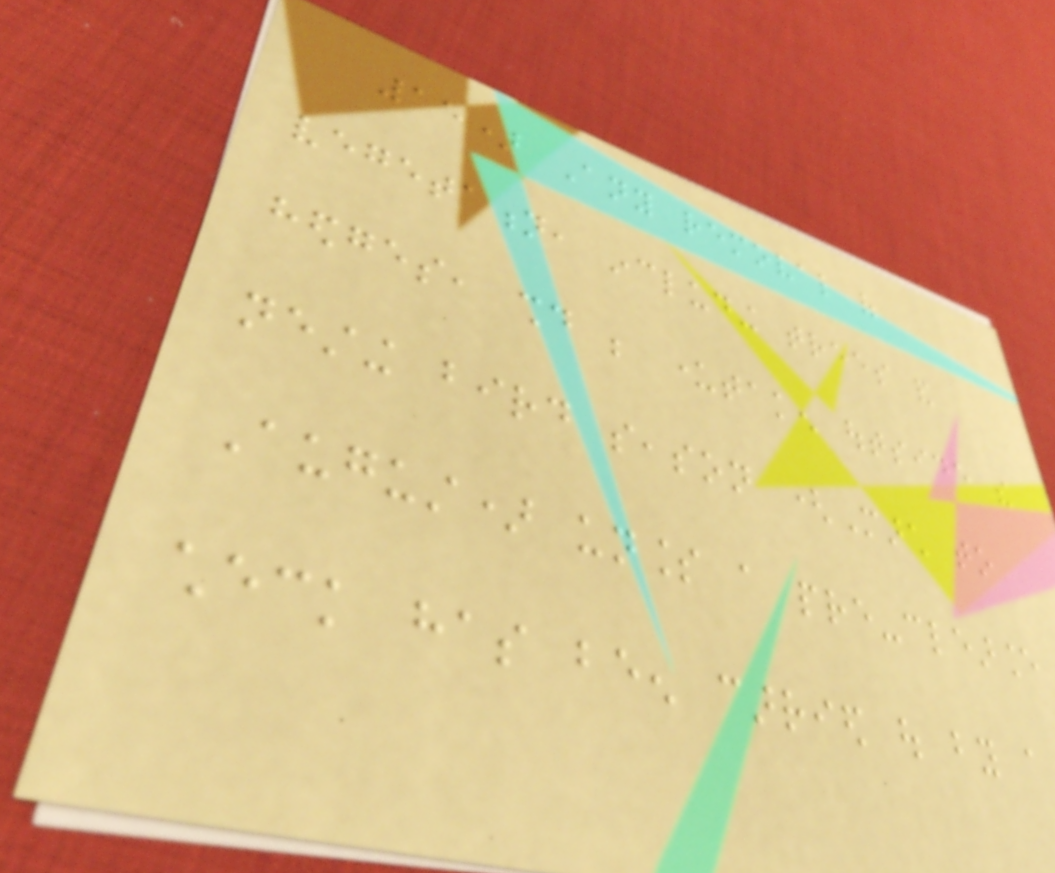15) Any removal of
vegetation, including trees and
hedges, should be undertaken outside the
nesting bird season (March to
August) unless a pre-clearance
check has been carried out by a
